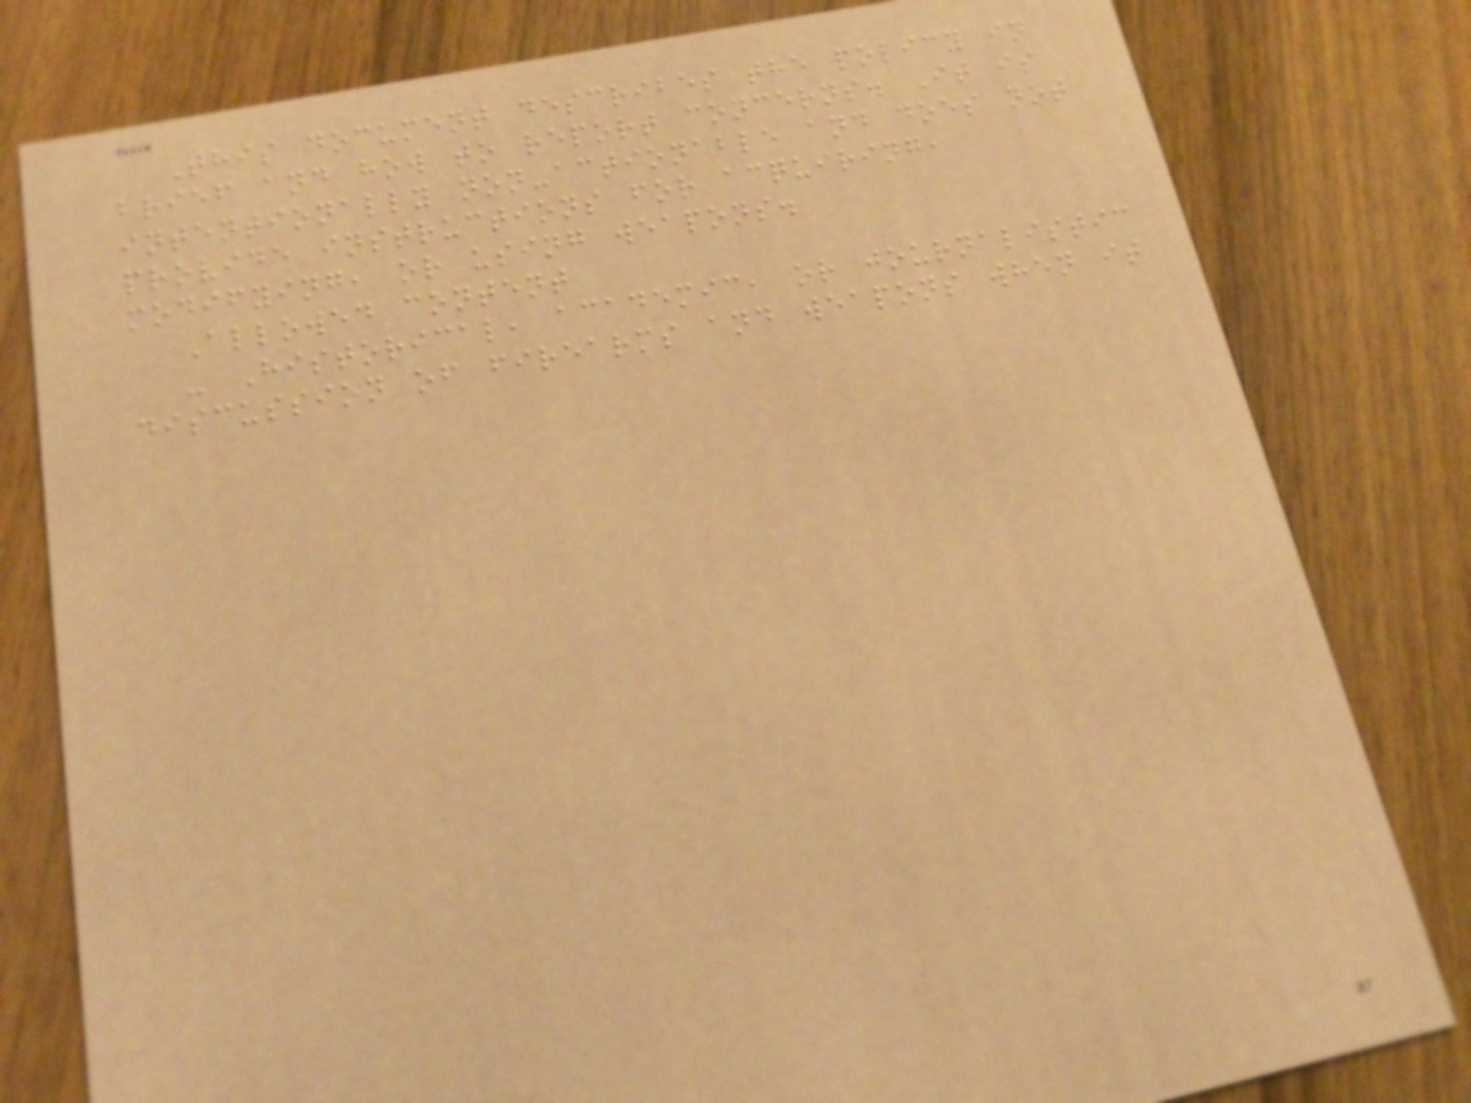This document describes the policy in
brief and how to report concerns. It is
intentionally non-actionable and does not
provide instructions for acquiring,
modifying, or using weapons.
Allowed content
- Historical, academic, or journalistic
discussion of firearms and weapons when it
